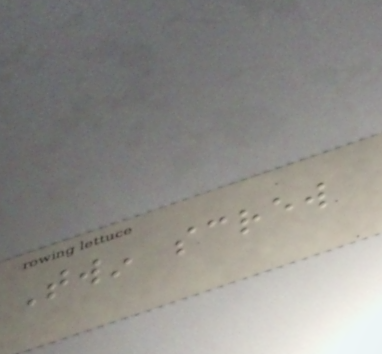Twin screw
